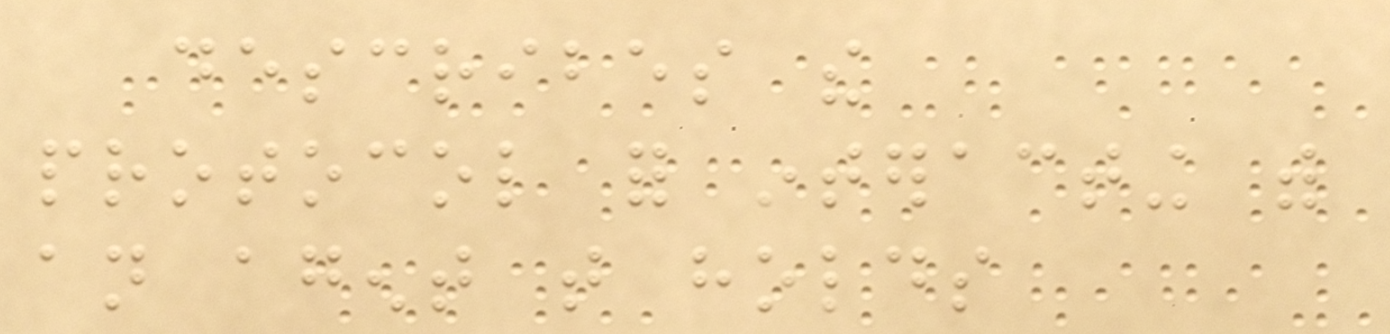describes the
protocol for interacting with
an agent that holds
